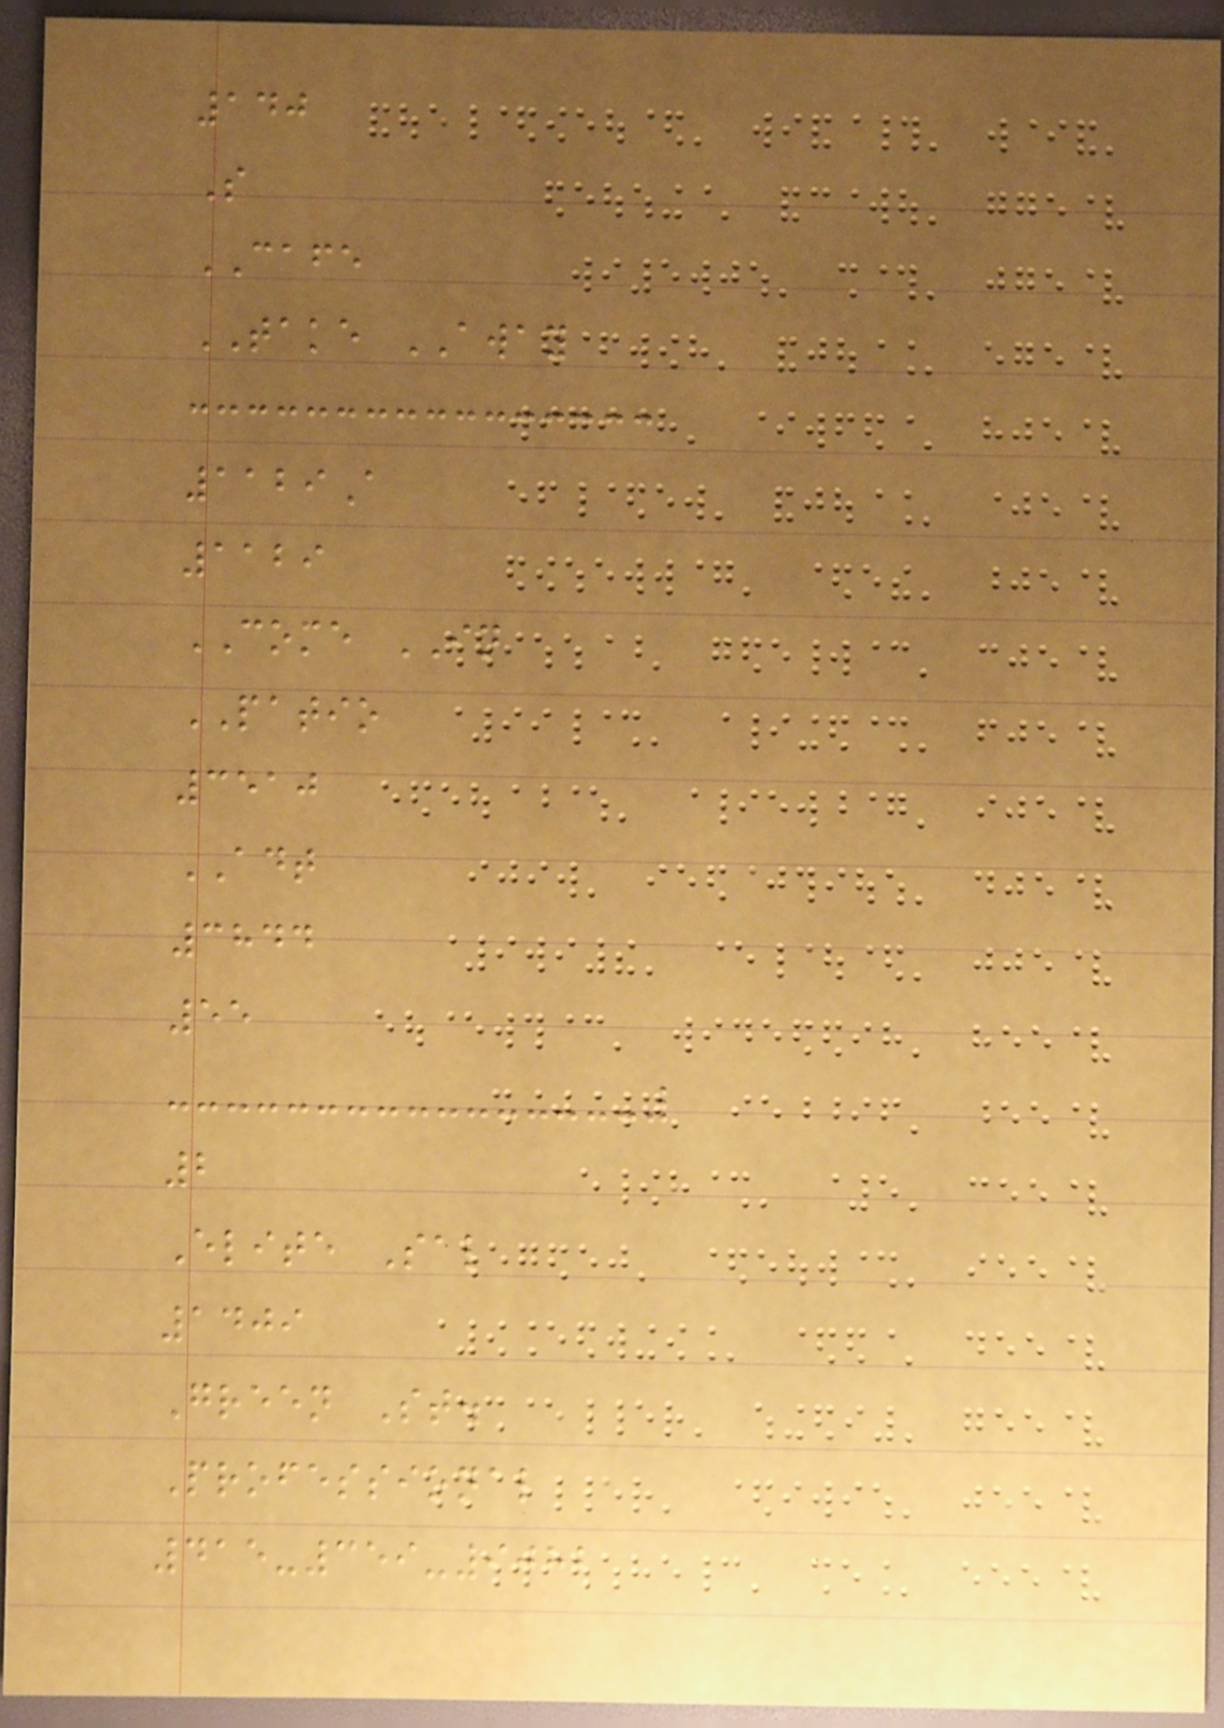140
S
CAFE
TAKE AWAY
1129A
1129
COME IN
PATIO
3510
ADT
3844
55
2
Elite Sal
1409
Green St.
Professional
415-359-9082
